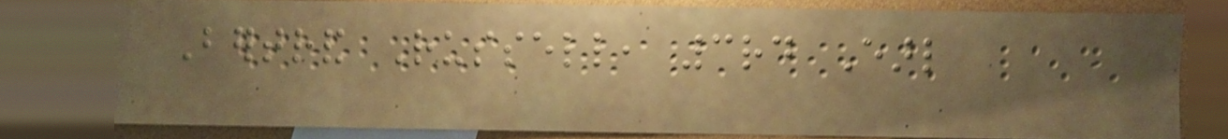Bertrand Russell, 3rd Earl
